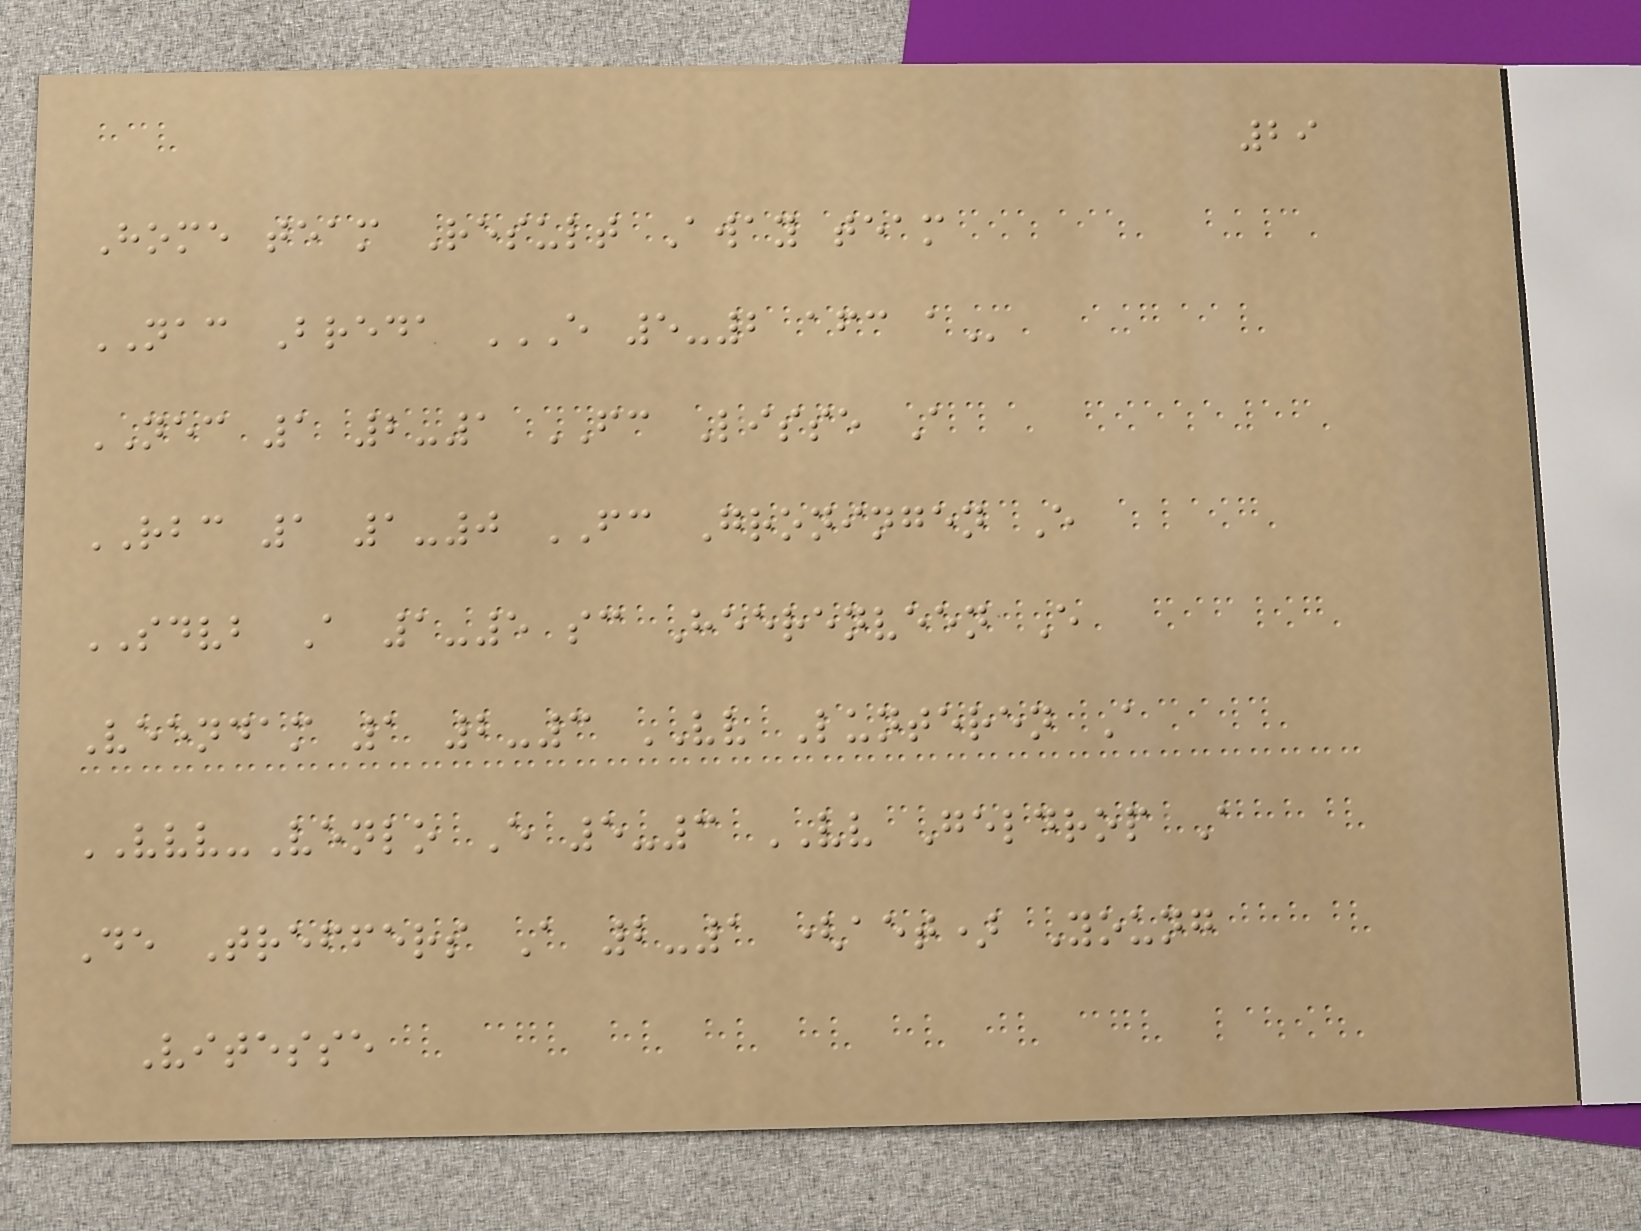29
Home team Result Away team
NAC Breda E 5-2 AFC A
NEC 1 2-1 FC Lisse A
RBC 1 1-0 FC Groningen E
SDVB A 1-5 sc Heerenveen E
Veendam 1 2-3 VV Lunteren A
VVV-Venlo E 5-3 VV Geldrop A
De Treffers A 2-1 (aet) Young
Vitesse
